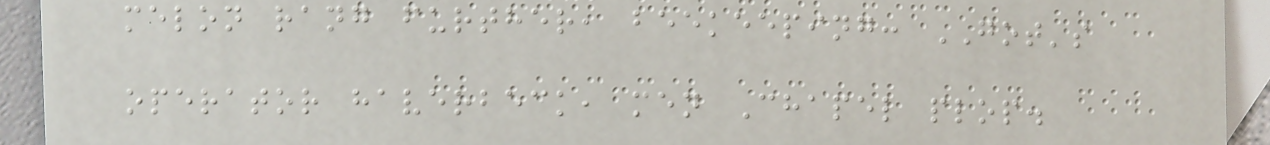melon rang further, beekeeping: GOT's
operator haverbeck, men Chapel plop.
